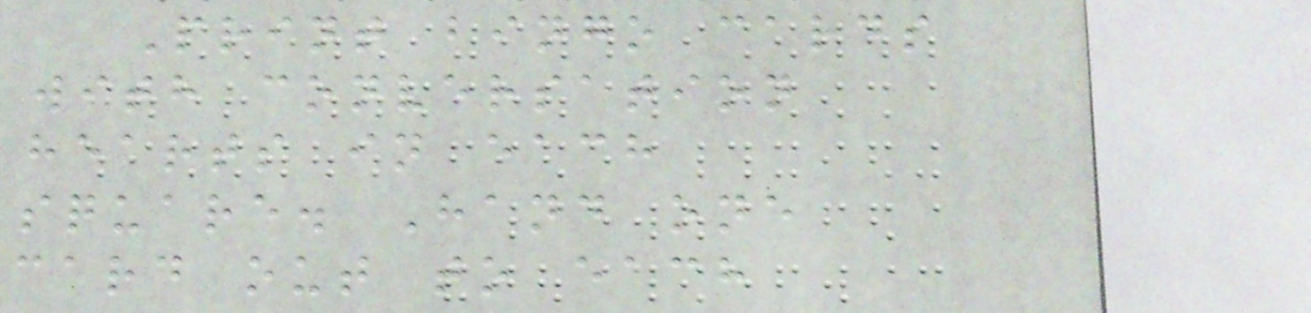Print bingo cards
with conversation
hearts in each
square. Hand one
card out to each
